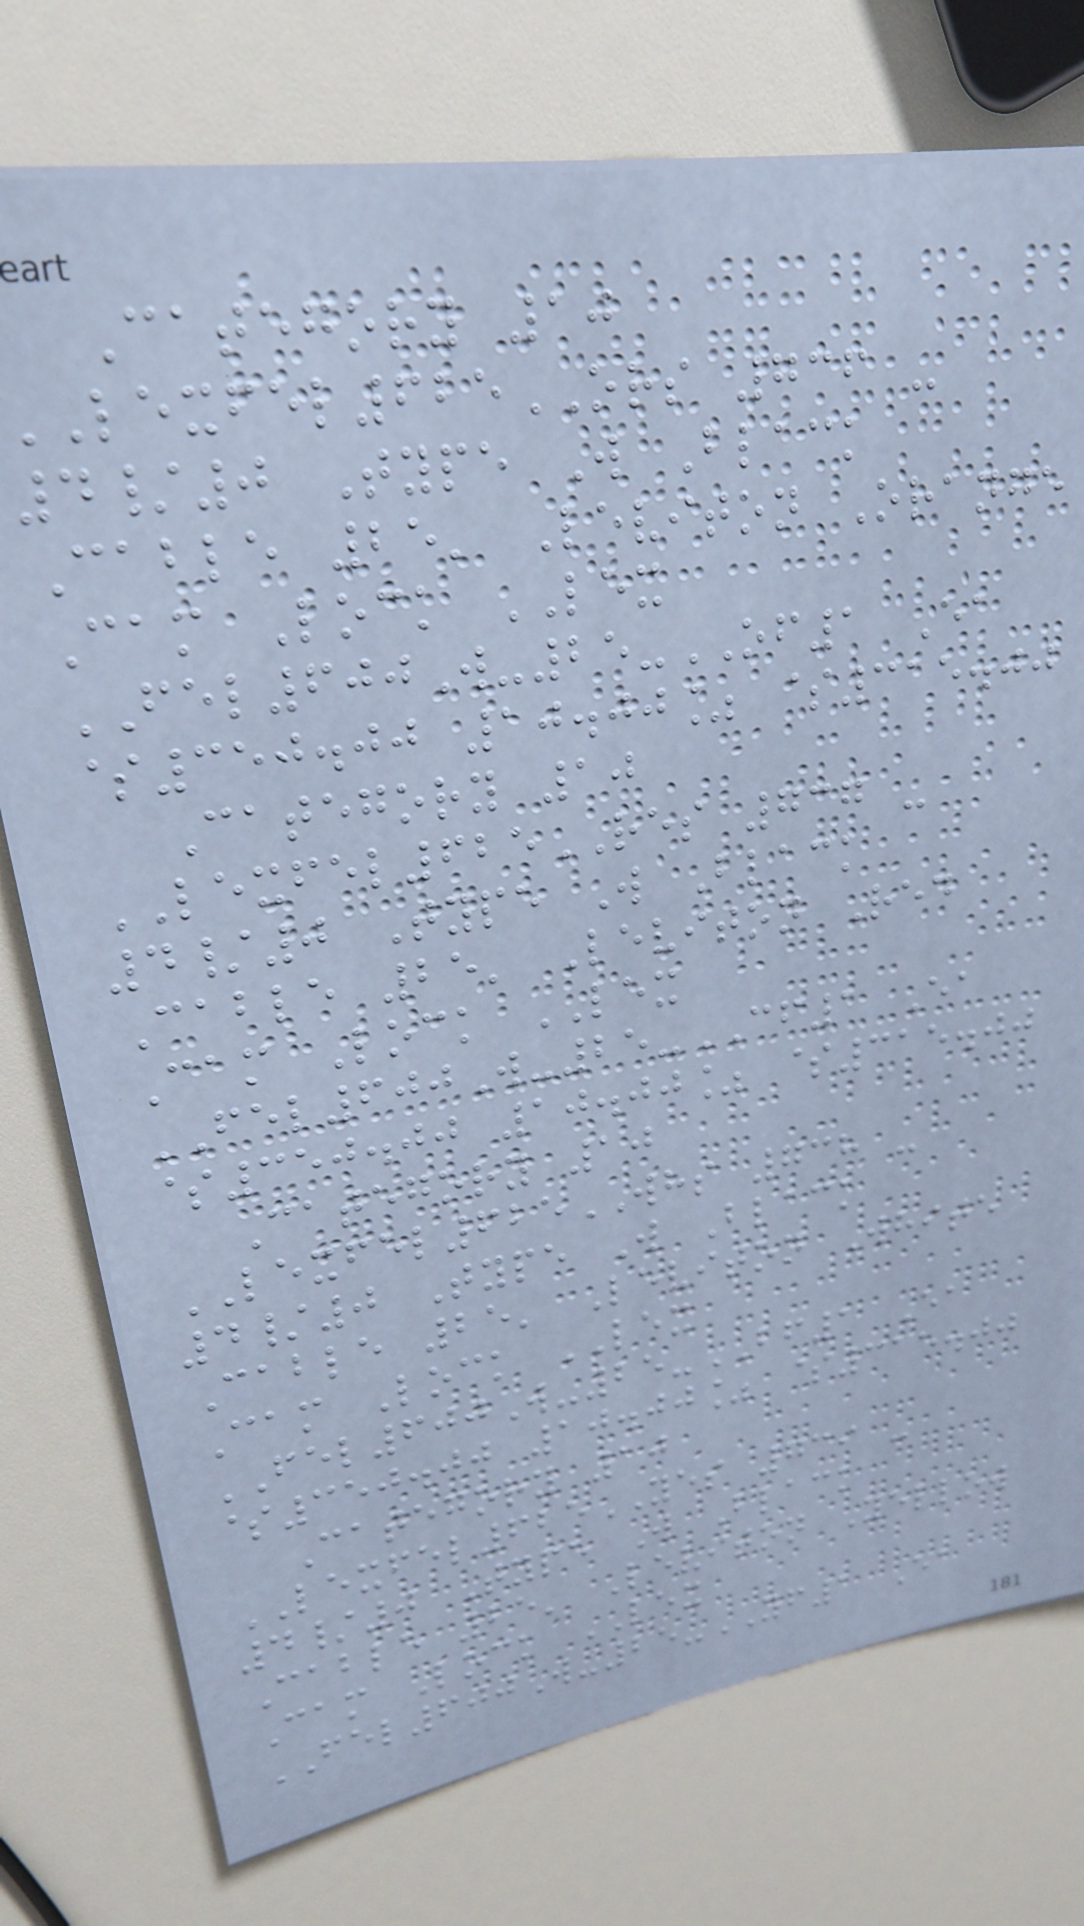Category 10
625ORS 736 -
4/0 Type W Black
Cable 25' Leviton Orange
Cam Lock LEX
FEL600W-25-OF1 Ea
$350.00 10.00% $315.00
Category 10
LEXFEL625RES 737 -
4/0 Type W Black
Cable 25' Leviton Red
Cam Lock LEX
FEL600W-25-CF1 Ea
$350.00 10.00% $315.00
Category 10
LEXFEL625WHS 738 -
4/0 Type W Black
Cable 25' Leviton White
Cam Lock LEX
FEL600W-25-BF1 Ea
$350.00 10.00% $315.00
Category 10
LEXFEL625YES 739 -
4/0 Type W Black
Cable 25' Leviton Yellow
Cam Lock LEX
FEL600W-25-YF1 Ea
